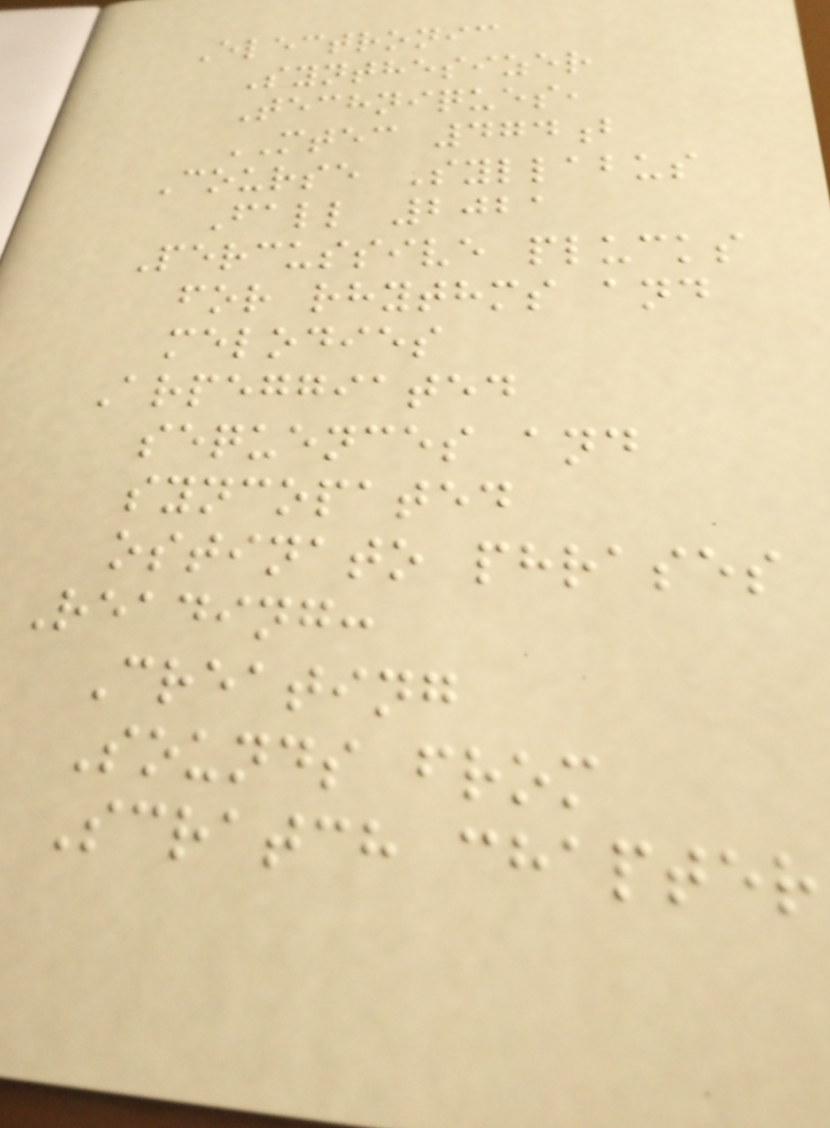Electronic
Synthesizer
Techniques,
MTEC 474b
Course Syllabus
Fall 2021
Percussive plucks
for rhythms and
melodies
Arpeggiated
sequences and
syncopated
ostinato phrases
Reading:
Creating
Sounds from
Scratch chapter
